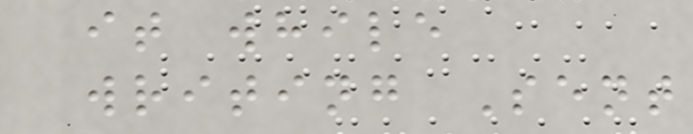it while
writing Sent
